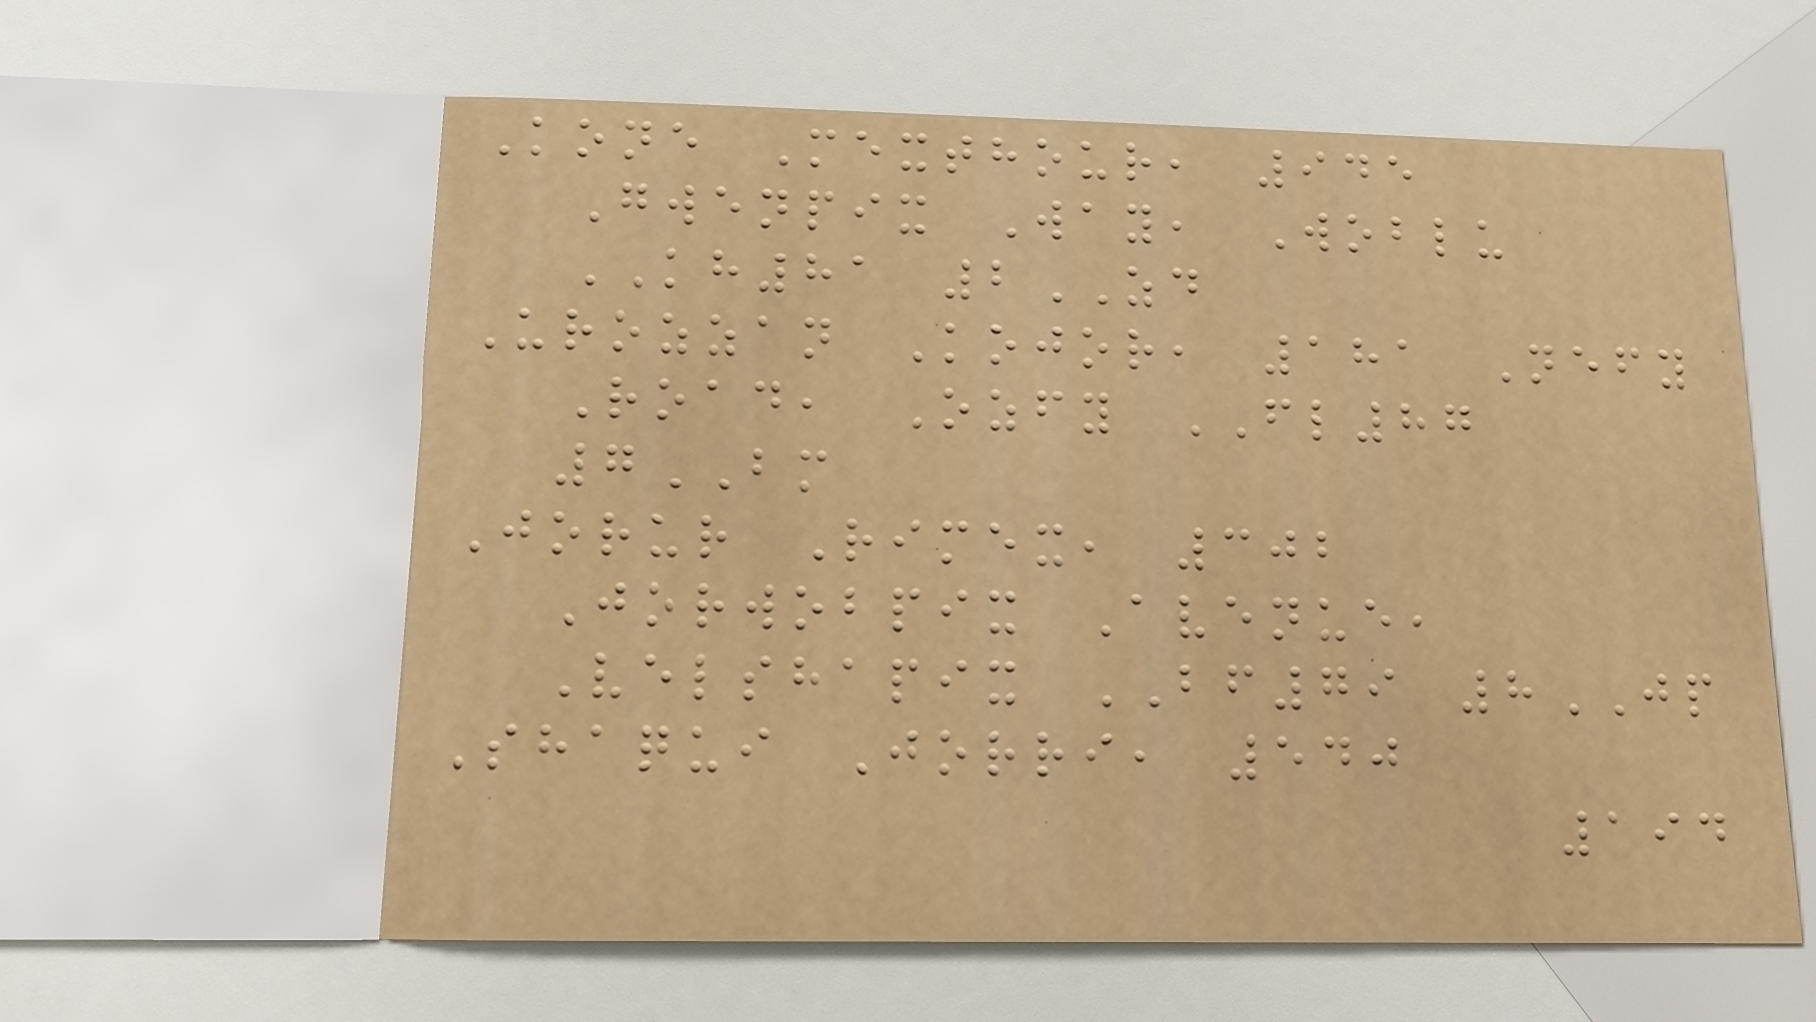Kone Mexthour, 945
Gwenpix Way, Woblu
KH81 2ZD
Urozzan Kojor, 181 Nefy
Road, Ozfy FL87
7BM
Jorur Rimex, 302
Jorwobpix Avenue,
Velshapix BF79 8JP
Shaqui Jorri, 540
194
